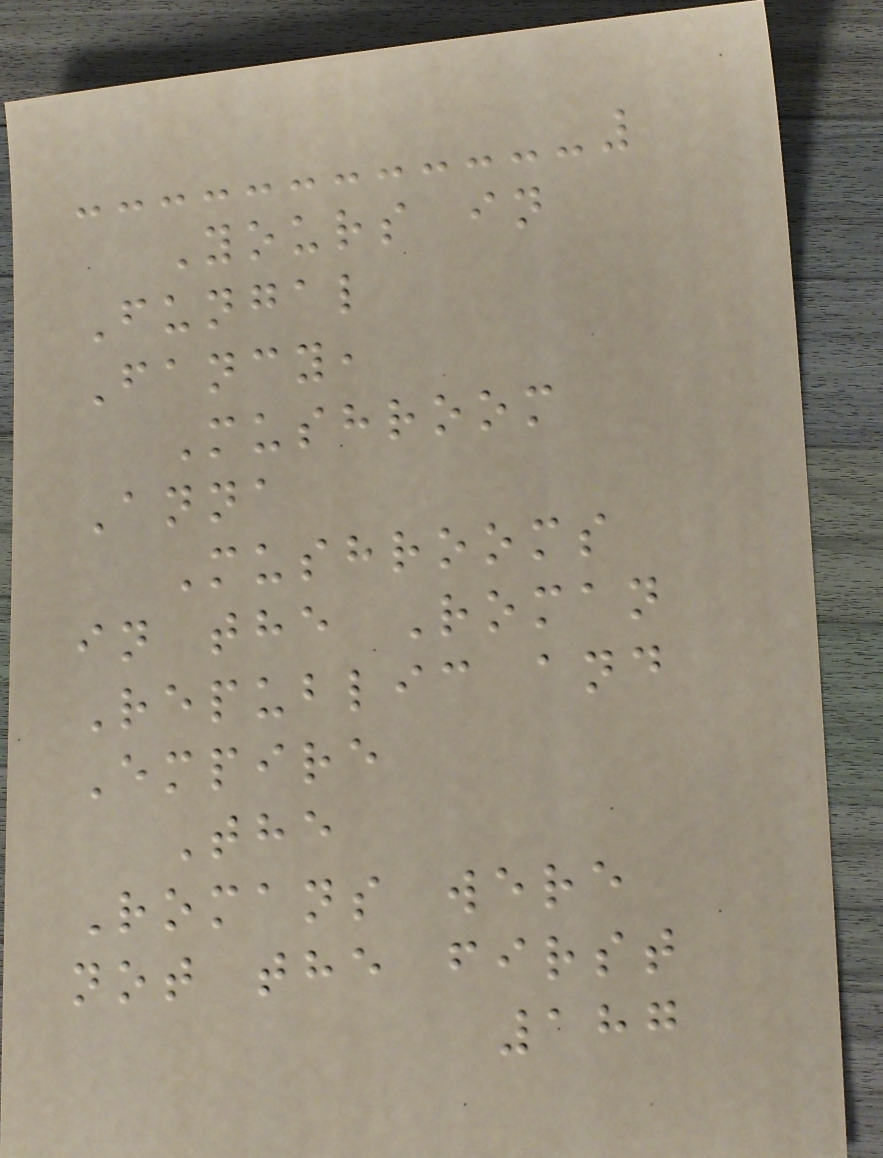Yours in
Fungal
Fancy,
Mushroom
Anna
Mushrooms
in the Roman
Republic and
Empire
The
Romans were
not the first
187
